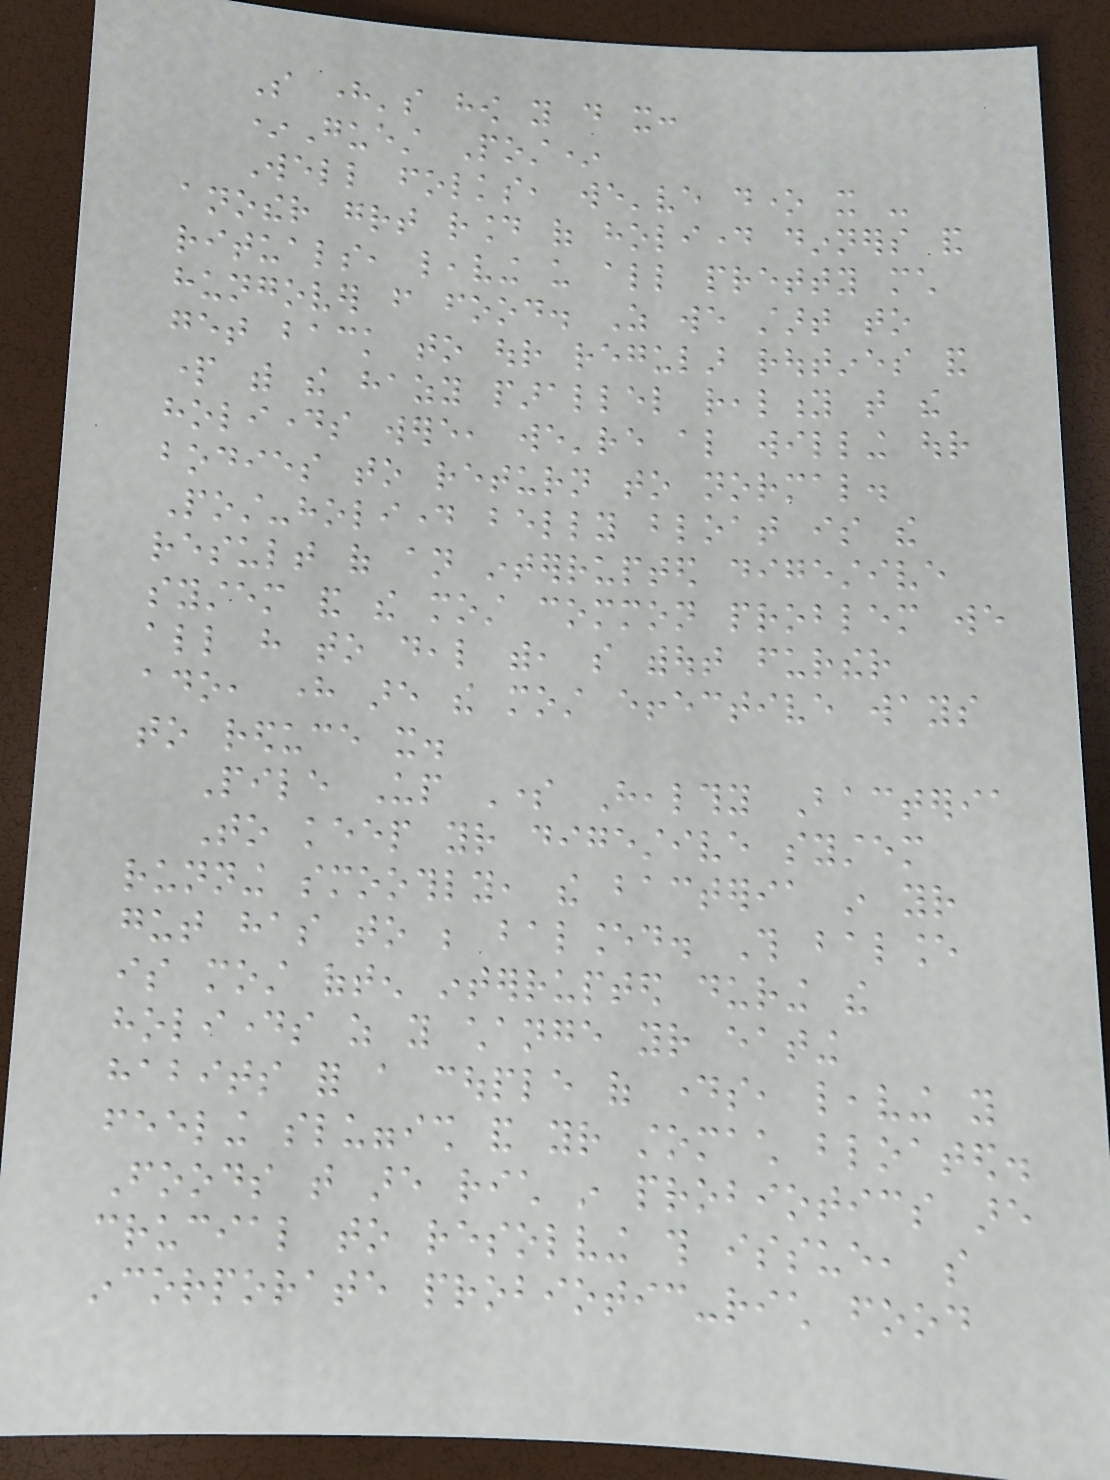So here's how you do it:
*Guest Post*
Well folks, we've done it -
another great round of holiday dinners and
rituals, leaving us all pretty much
hungover from food. As we start to
get back to our regular routines and
part with the hazy parallel reality that the
holidays were, we're also willing our
bodies to return to normal.
Post-holiday belly bloat is the
result of an interrupted digestive
system and the most common problem we
all have to deal with, so without further
ado, here are the most effective ways
to reduce it.
Pile Up Some Healthy Bacteria
To keep your digestive system
running smoothly, the bacteria in your
gut has to be balanced. This balance
is most often interrupted during the
holidays as you change your eating
habits for a couple of days, leaving you
feeling sluggish and your stomach bloated.
Foods that are rich in probiotics are
crucial to resolving this issue, so
incorporate probiotic-rich food
